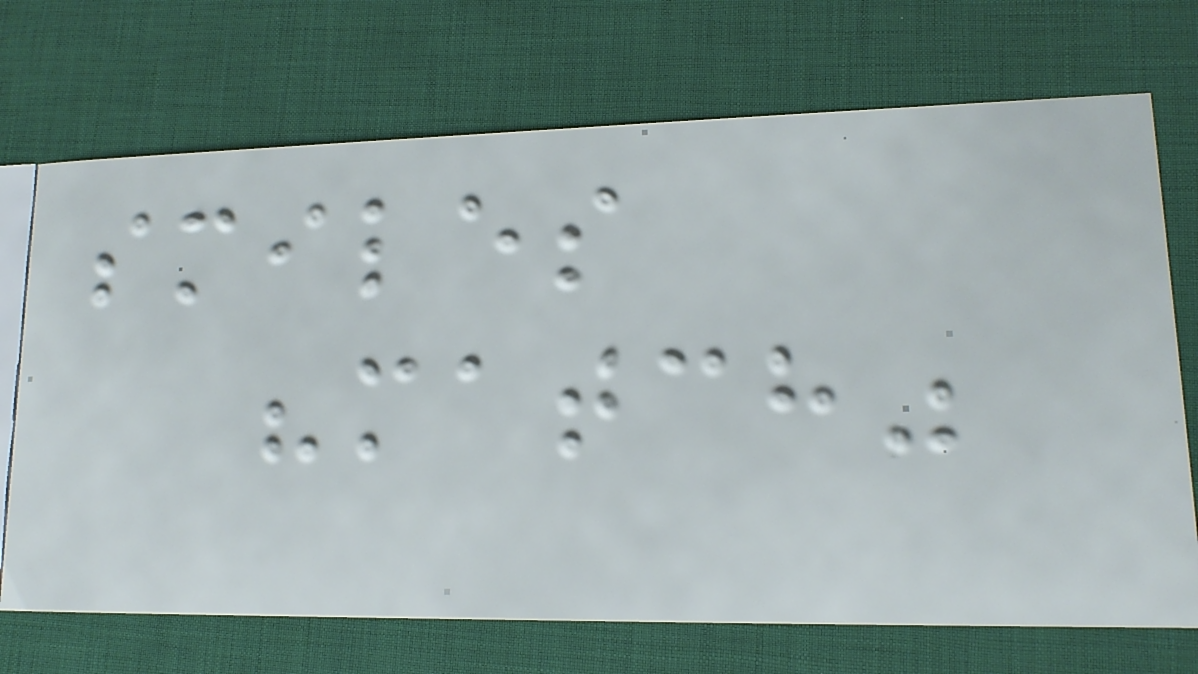smiles
"match"
